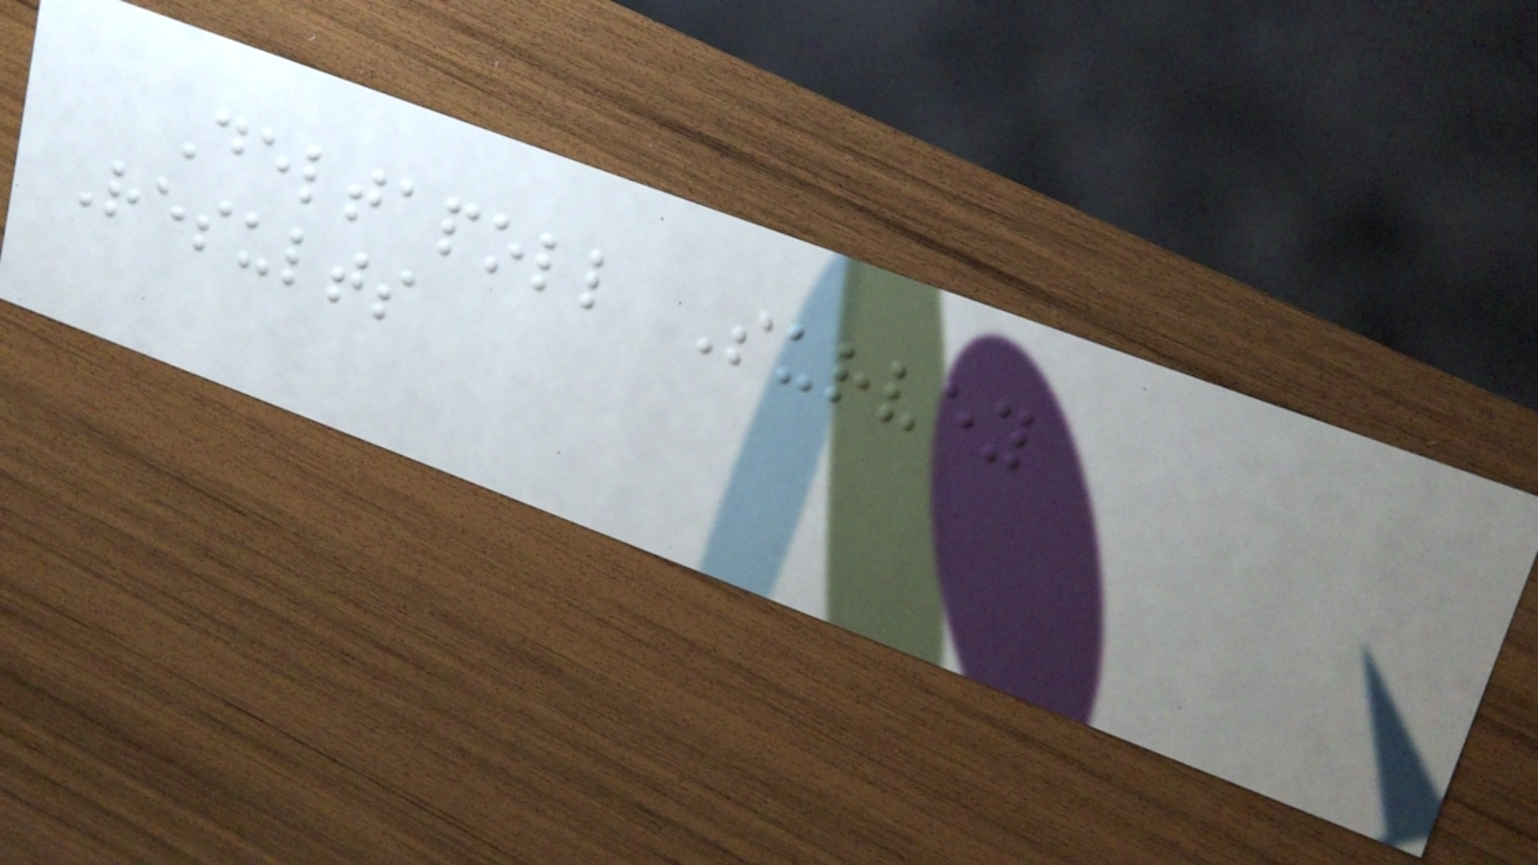Deltapoll Survey
Results
